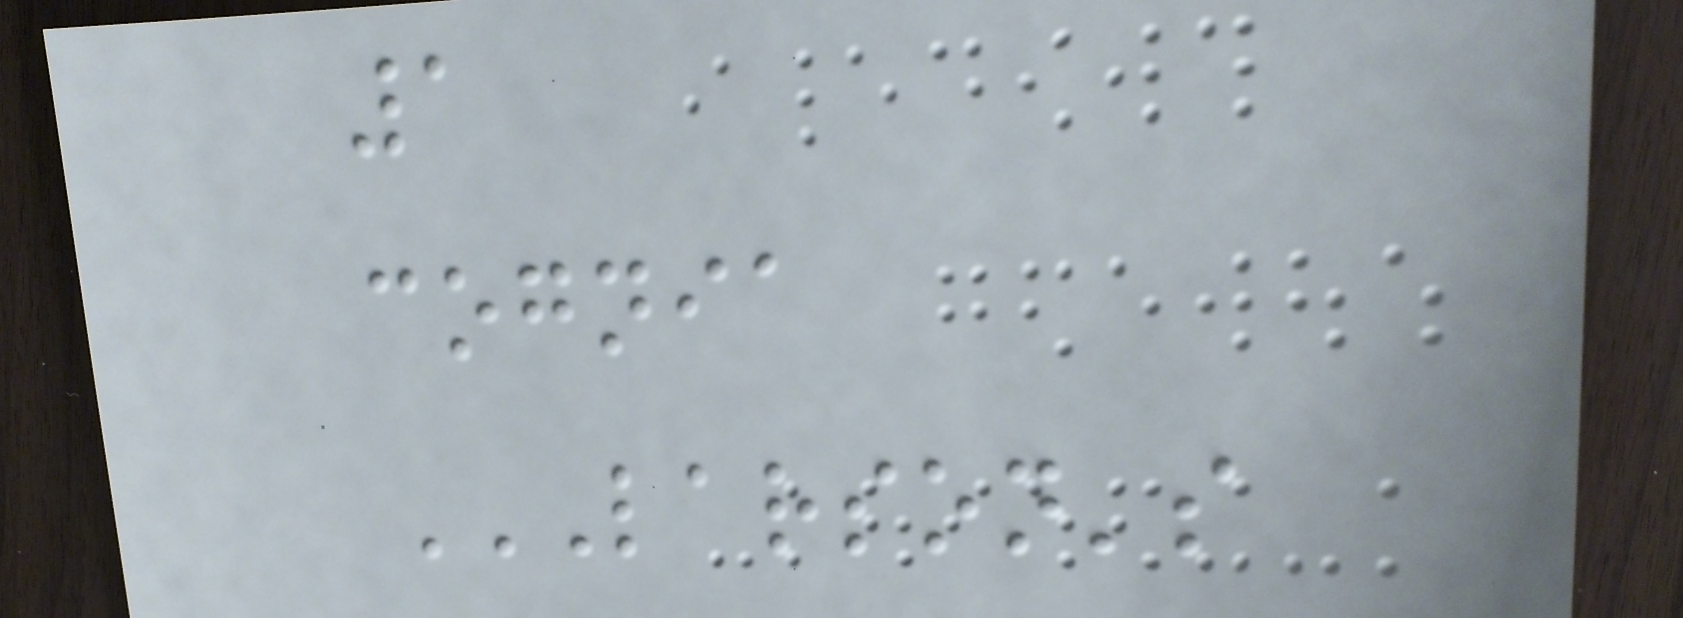1
cognia
LARSON'S
